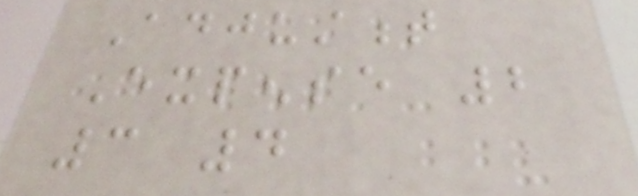Adjustment
Expense 2
3 4
